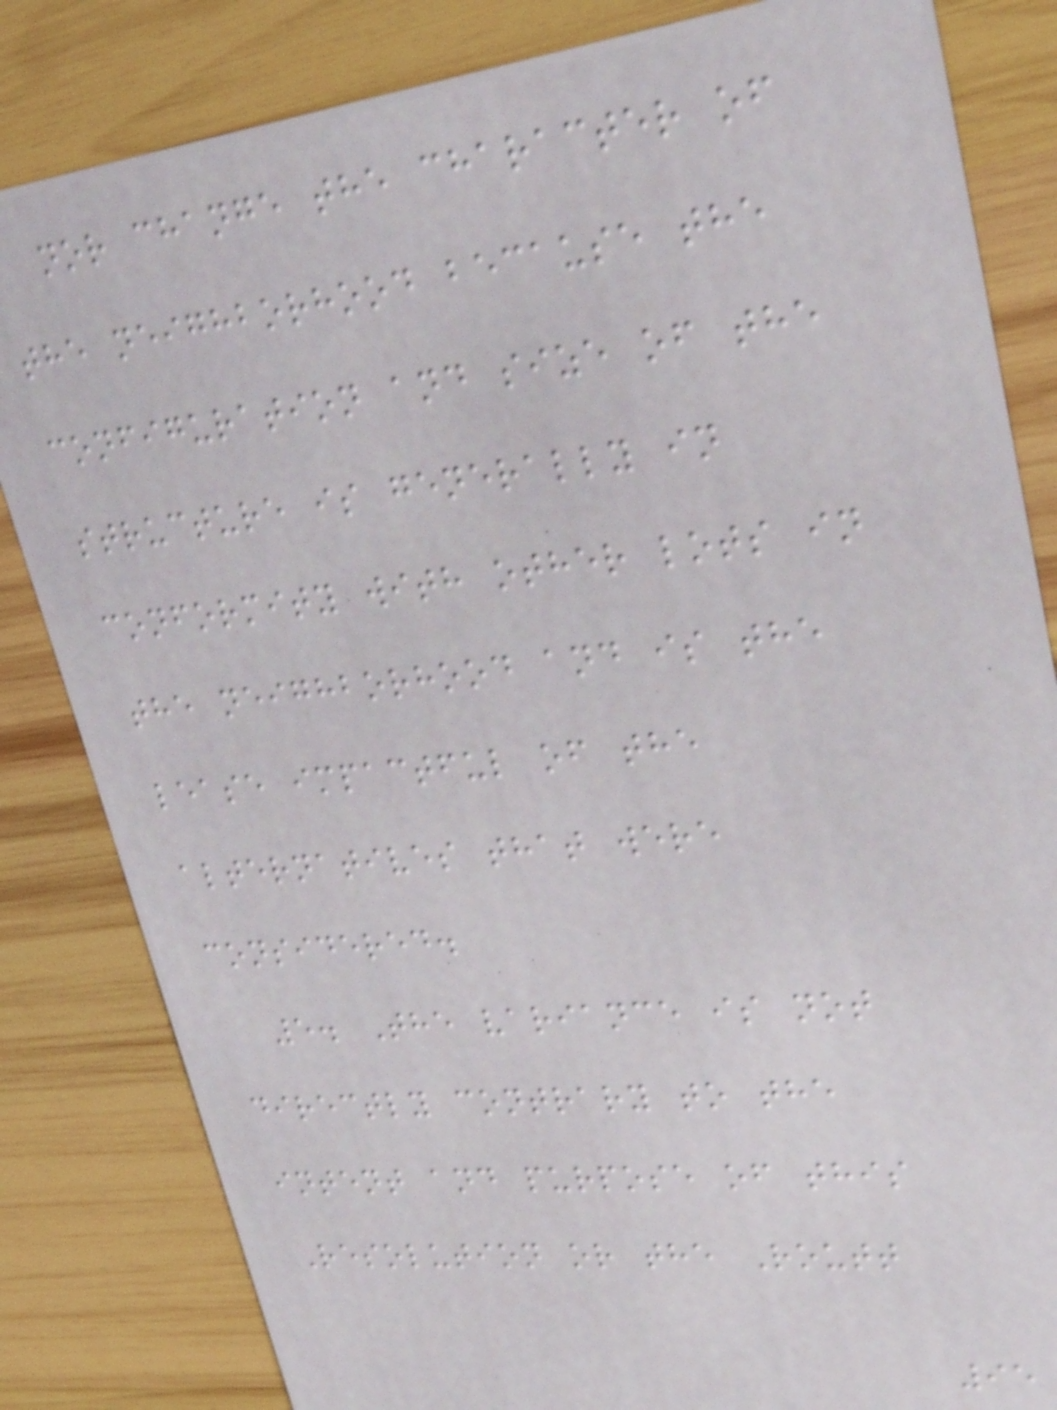nor change the character of
the neighborhood because the
configuration and size of the
structure is generally in
conformity with other lots in
the neighborhood and is the
lease impactful of the
alternatives that were
considered.
5. The variance is not
directly contrary to the
intent and purpose of this
Resolution or the Routt
95
